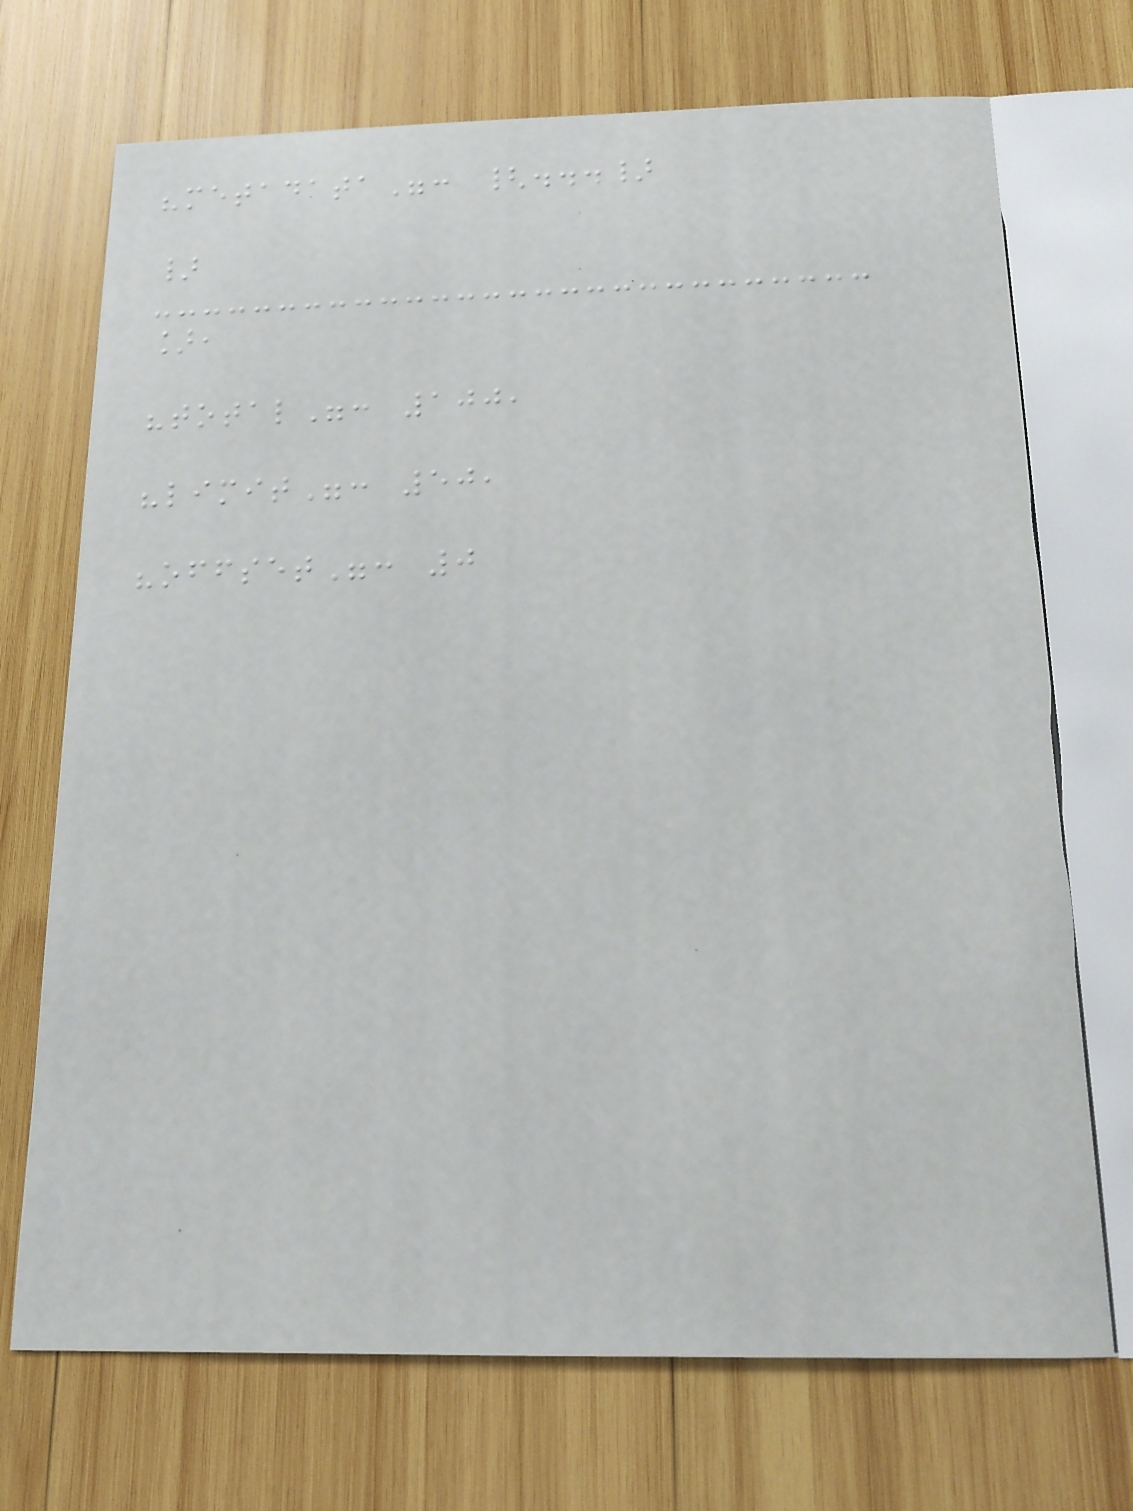"metadata": {...}
}
],
"total": 100,
"limit": 50,
"offset": 0
